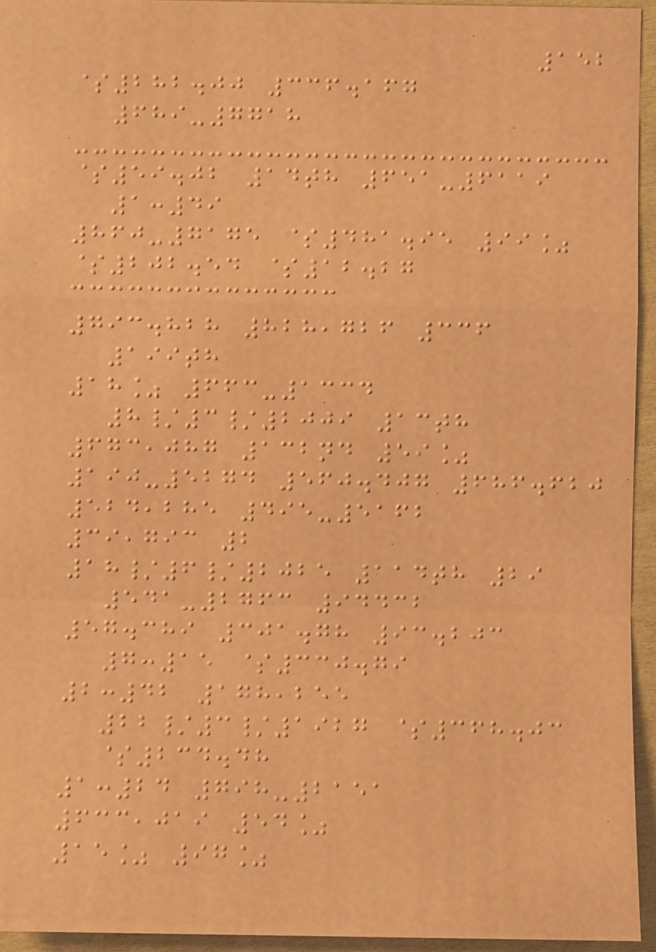152
$282.00 336.167
689-7718
$59.02 14th 651-6119
1:49
860-7175 $481.95 99%
$202.54 $12.27
793.828 828,726 336
199th
18% 663-1334
8/3/2009 13th
673,087 132nd 59%
190-5274 560.407 686.620
524,285 495-5162
39,793 2
18/6/2025 114th 29
541-2763 94432
57.389 301.78 93.203
7:15 $330.79
2:42 178,255
22/3/1927 $368.03
$234.48
1:24 798-2151
633,019 54%
15% 97%
